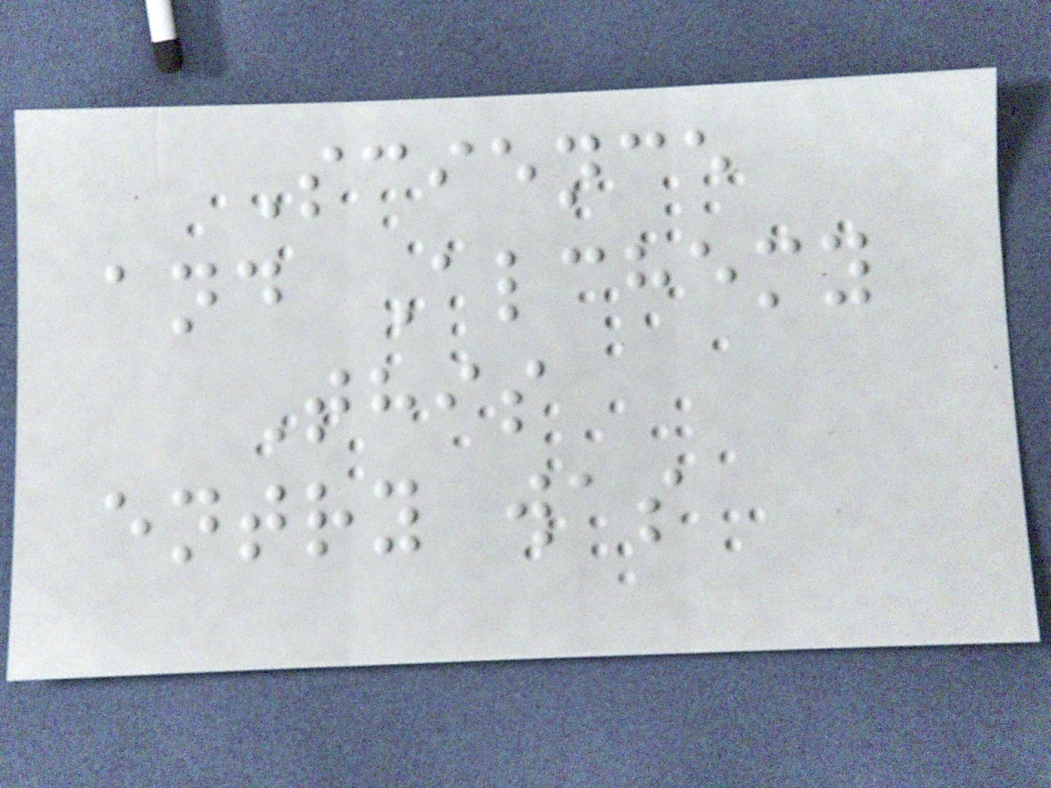Science
and Alchemy
This
entry was
